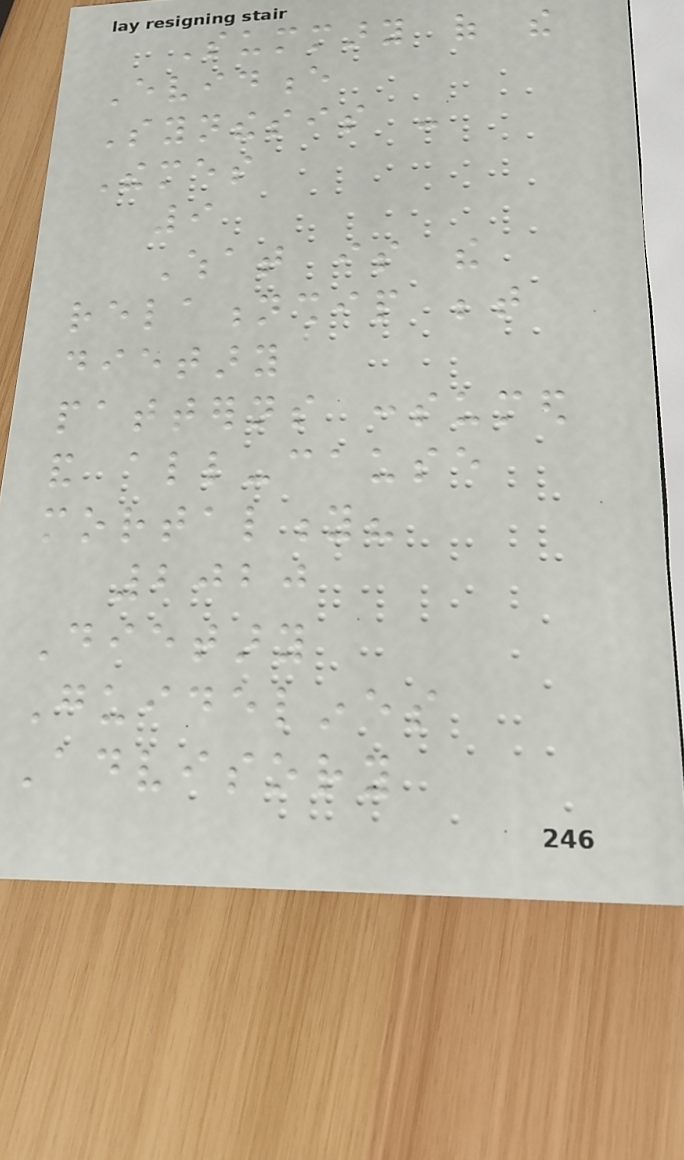Summary of the
Evidence
Synthesis -
Themes
9
What is the
relationship between
dietary
patterns consumed
and all-cause
mortality?
2020
Dietary
Guidelines
Advisory
